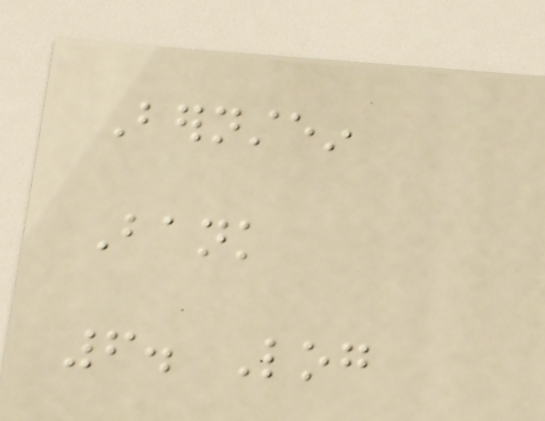Bernstein
Bank
6. Log
